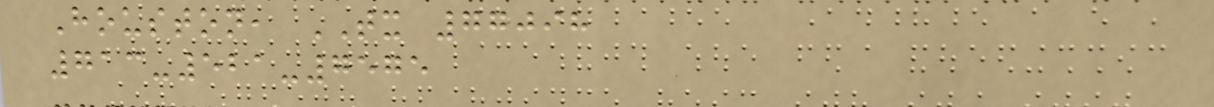Houston, TX 77098
713-521-7575
